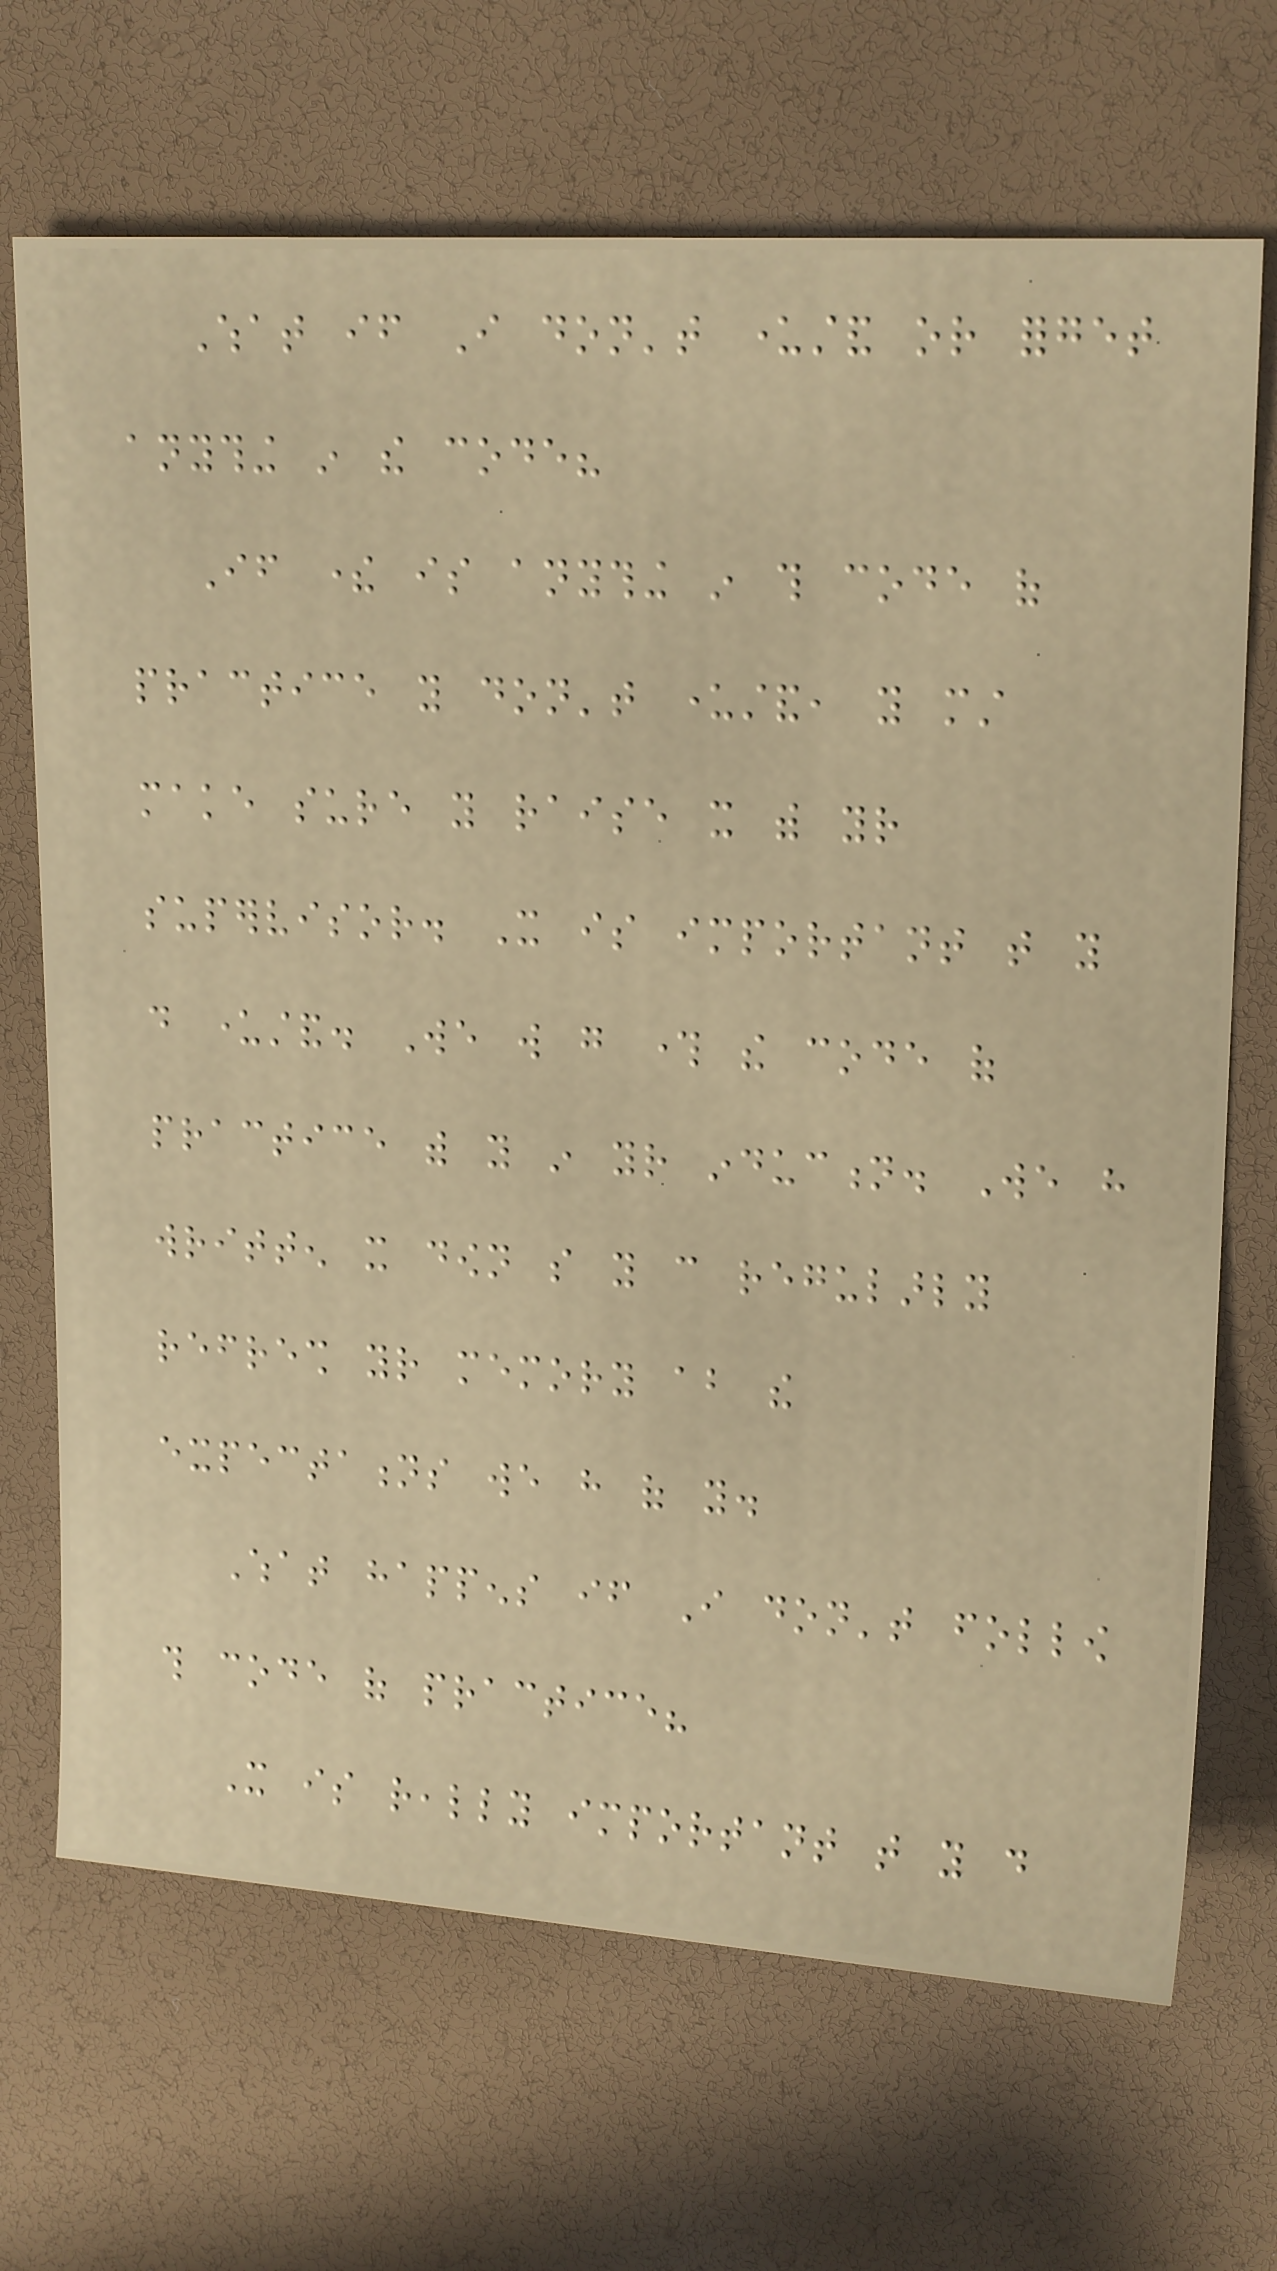What if I don't understand or forget
anything in the code?
If there is anything in this code of
practice you don't understand, you must
make sure you raise it with your
supervisor. It is important that you
do understand. We will go through the code of
practice with you in your induction. We have
written it down so you can regularly
refresh your memory about the
expectations we have of you.
What happens if I don't follow
this code of practice?
It is really important that you do
